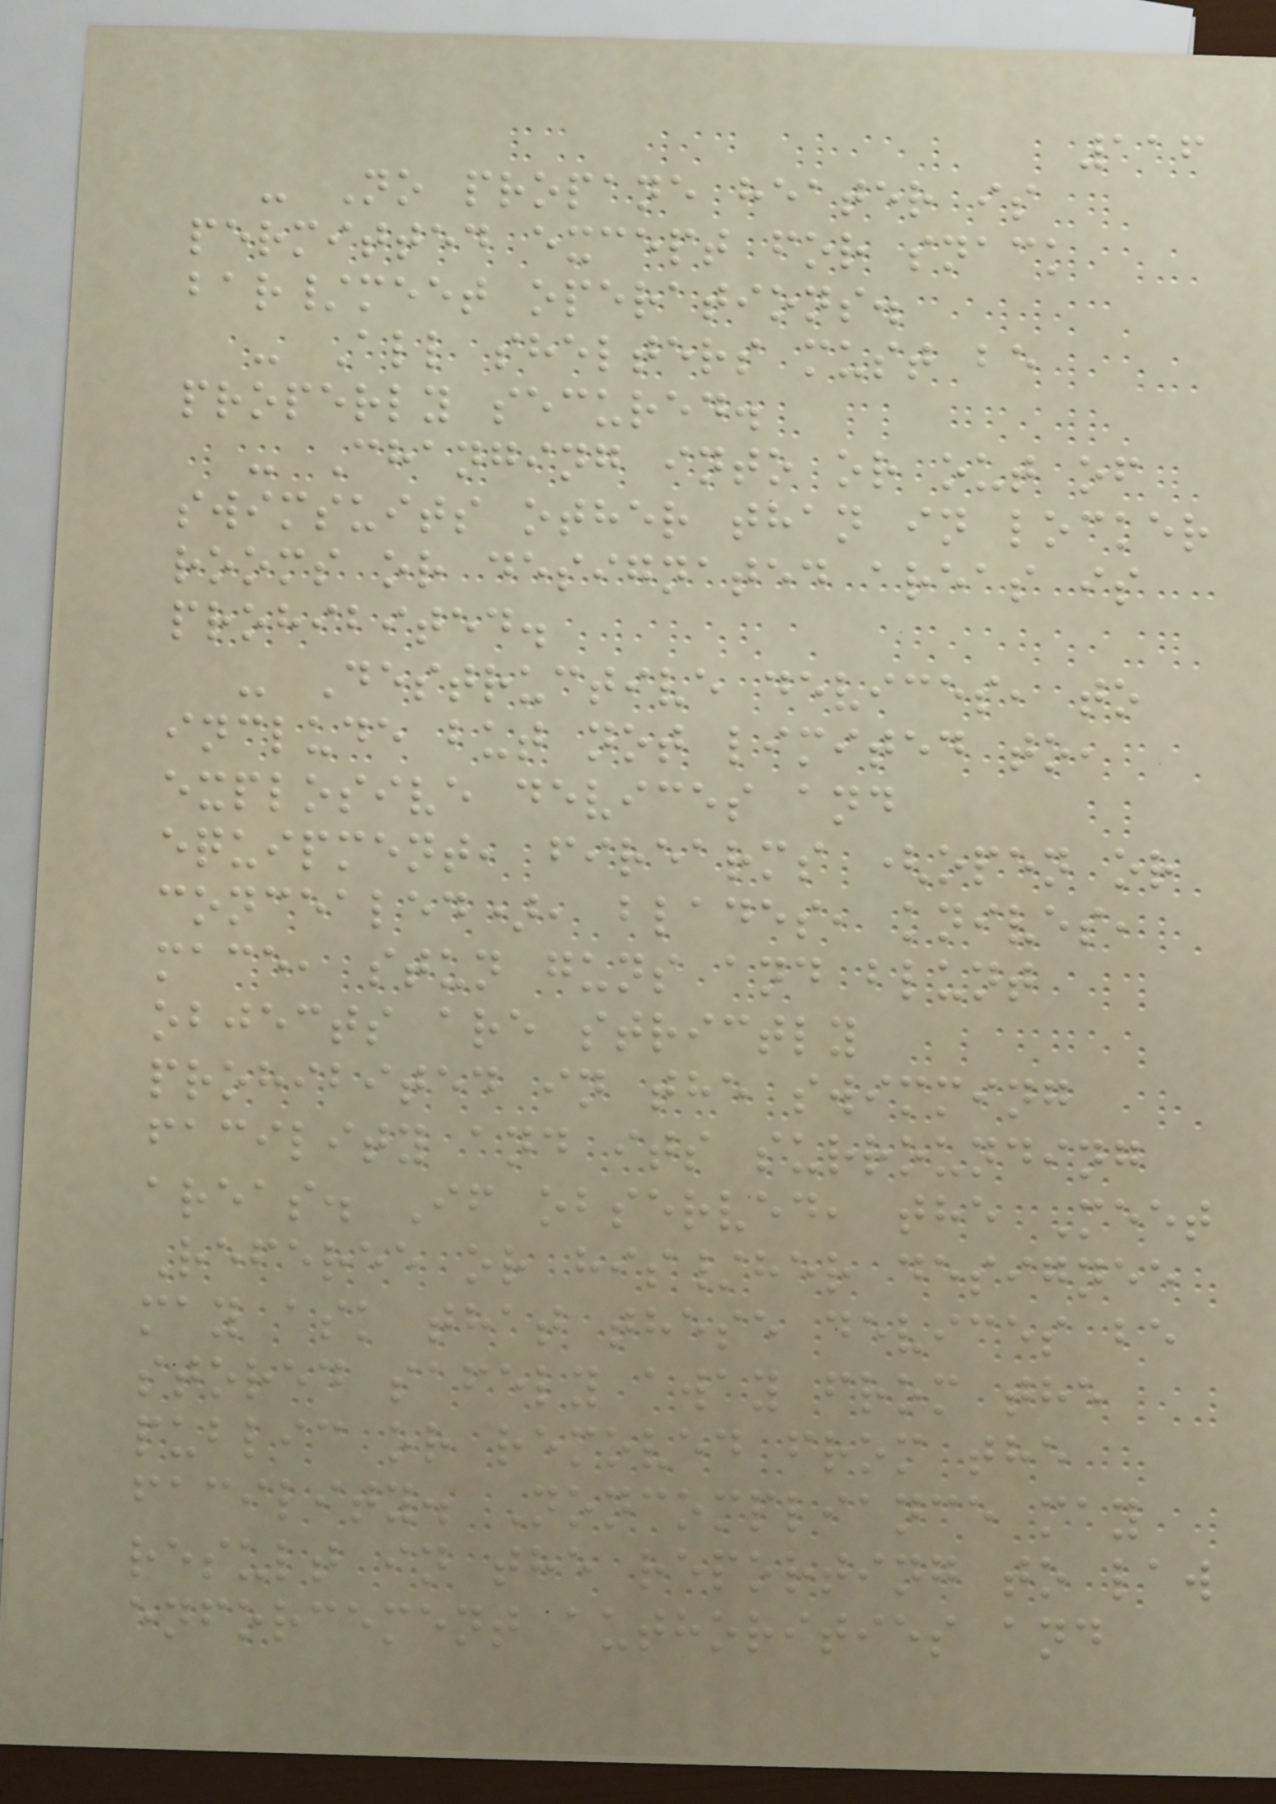116
- No propane heater is
permitted except for snack
bar/meet operations.
- All shelters must be
properly secured.
- Changing into or out of
swimsuits other than in locker
rooms or designated areas is
prohibited.
- Destructive devices, to
include but not limited to,
explosive devices and
equipment, firearms (open or
concealed), blades, knives,
mace, stun guns and blunt
objects are strictly
prohibited in the swimming
facility and its surrounding
areas. If observed, the Meet
Referee or his/her designee
may ask that these devices be
stored safely away from the
public or removed from the
facility. Noncompliance may
result in the reporting to law
enforcement authorities and
